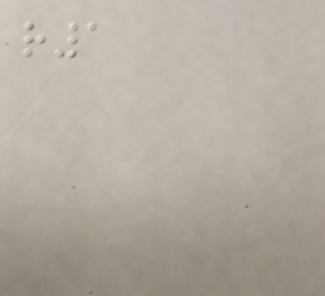r1
